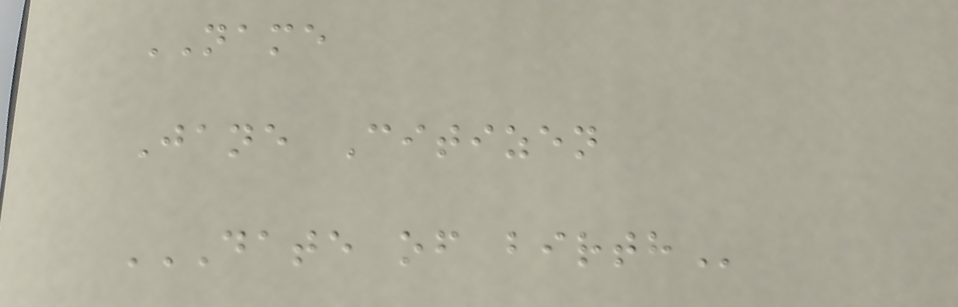NAME
Jane Citizen
DATE OF BIRTH
